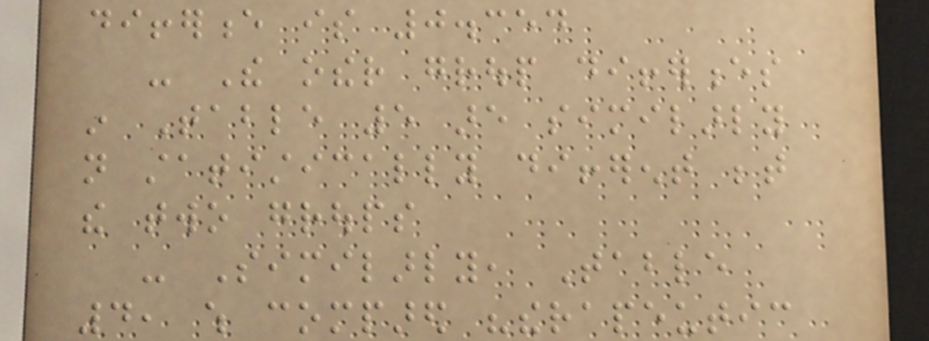difference is 0.354
- The other group differences
in Table 5 are similarly
not statistically different between
the two groups
- Similarly, Table
4, which compared "therapeutic
